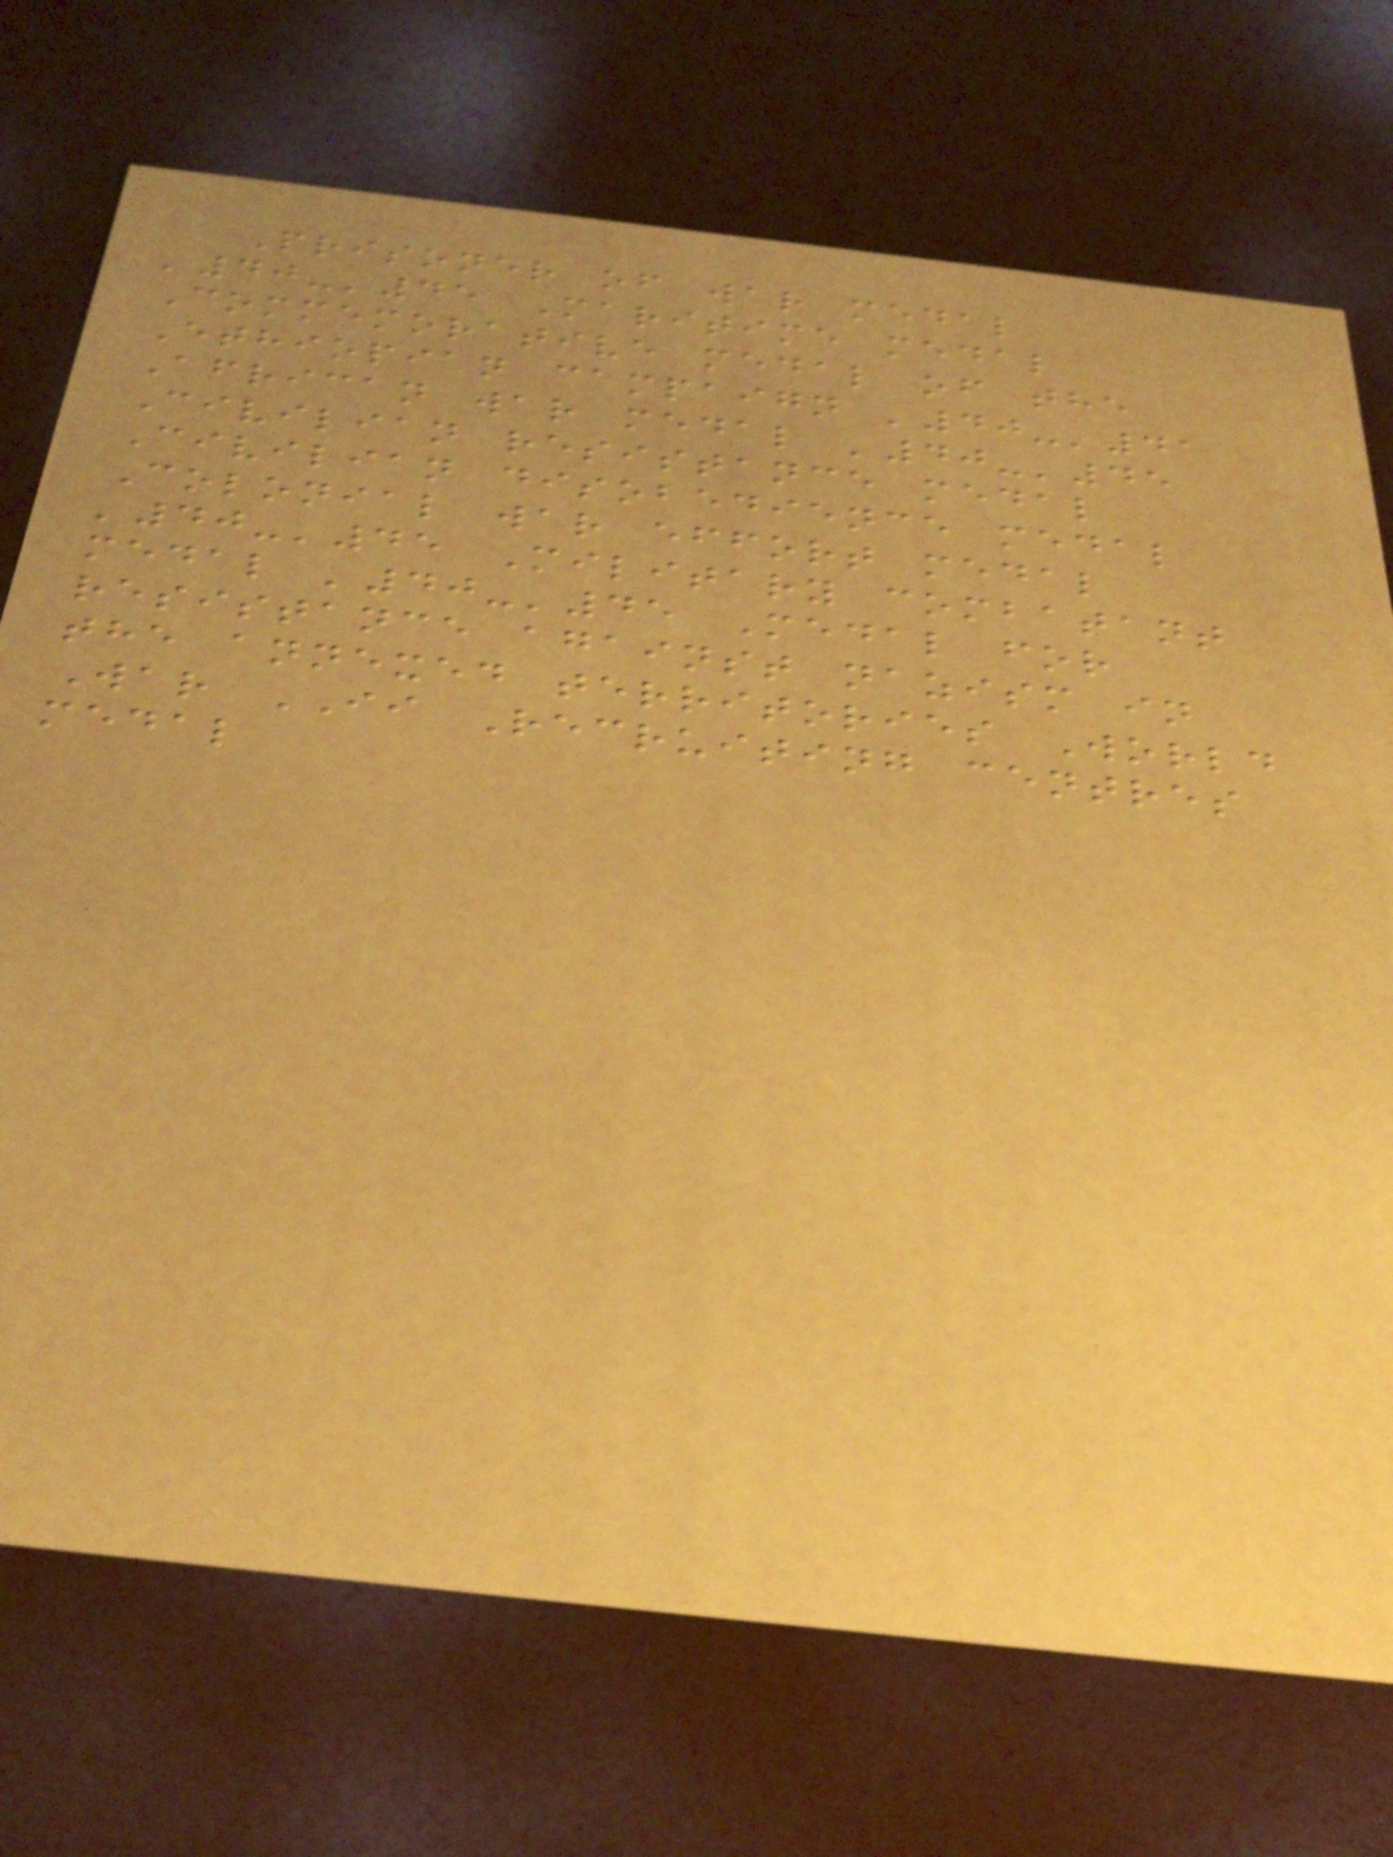Prisoner of war medal
'40-'45 Maritime medal
Commemorative medal of the
Ethiopian campaign '40-'41
African war medal '40-'45
Civilian resistance medal
Civilian disobedience medal
Colonial war effort medal
'40-'45 Military combatant
medal '40-'45 Medal for
resistance against nazism in
the annexed territories World
War II Recruiting centres
medal
